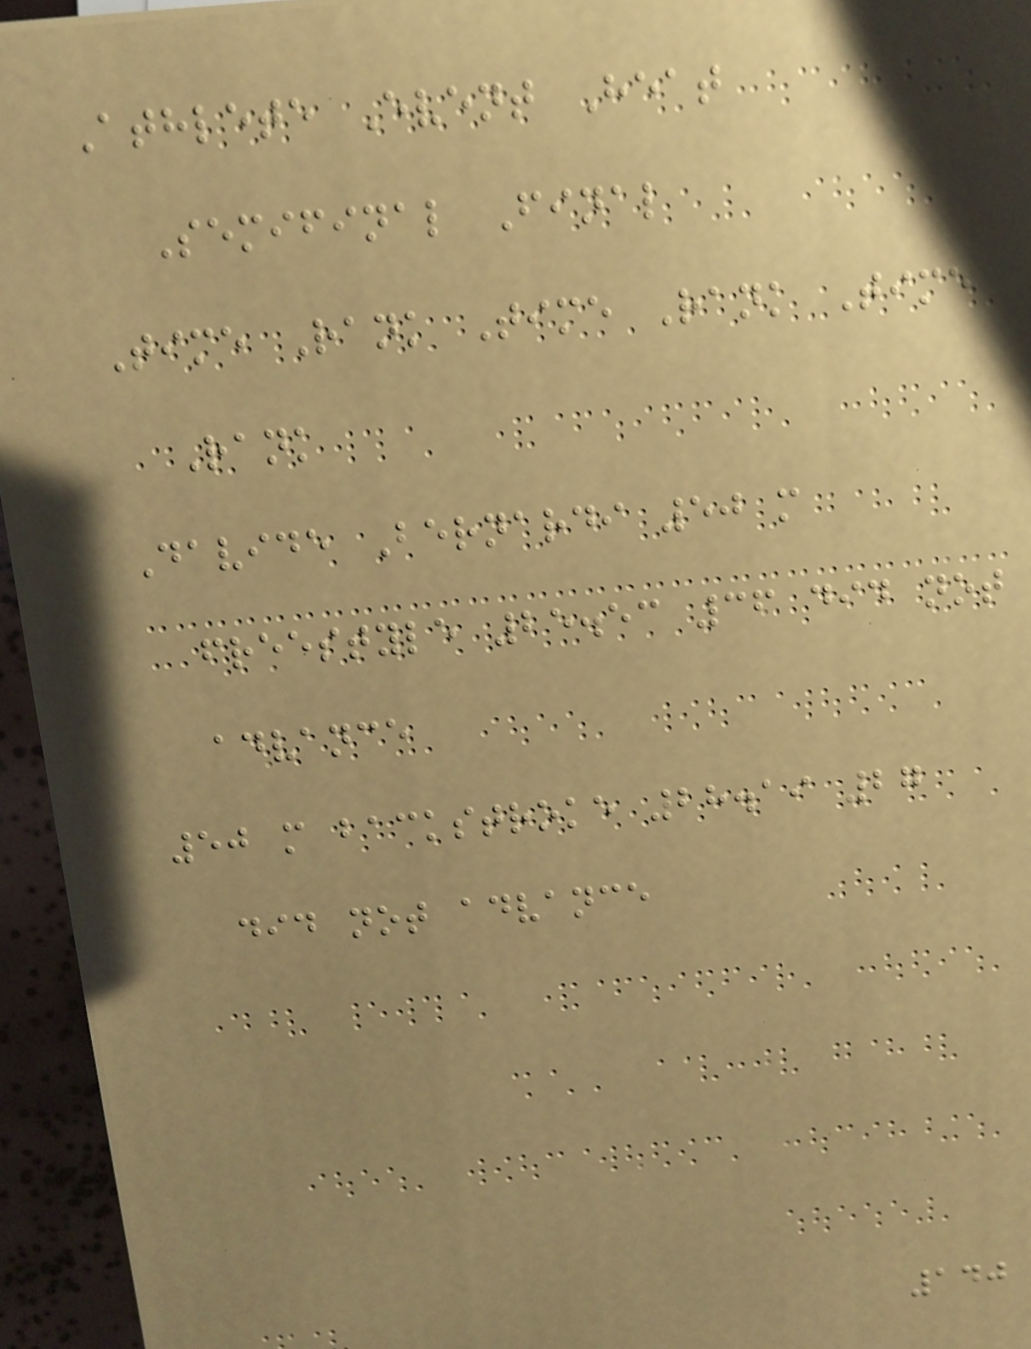Athlete Event Heat
Semifinal Final
Time Rank Time Rank Time
Rank
Davide Bernardi 50 m
freestyle 25.53 36 did not
advance
50 m backstroke 28.19 27
did not advance
140
